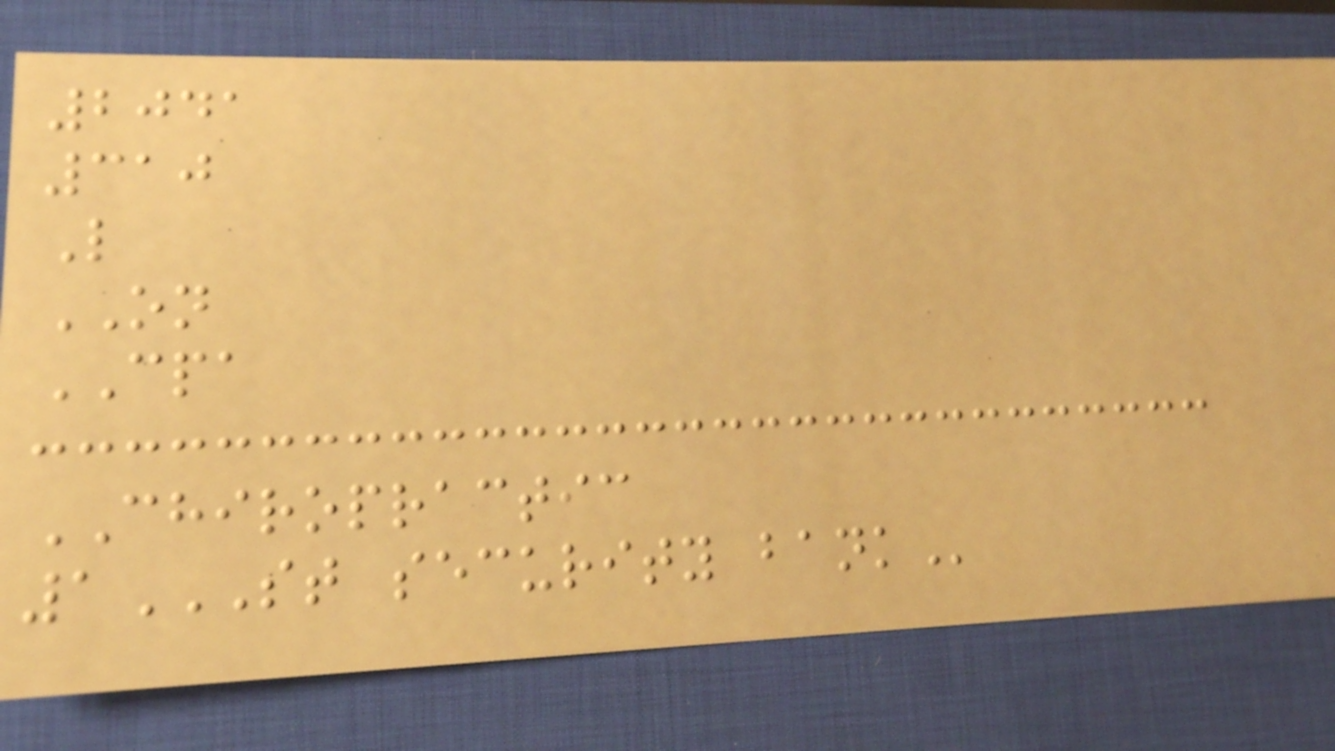2041
310
L
ON
CPA
CHIROPRACTIC
1ST SECURITY BANK
